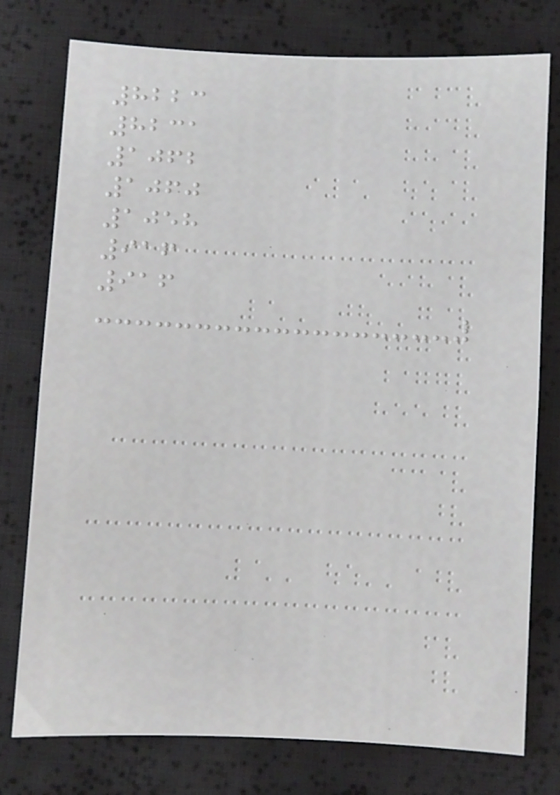8223
8231
1062
1060
1058
916
916
